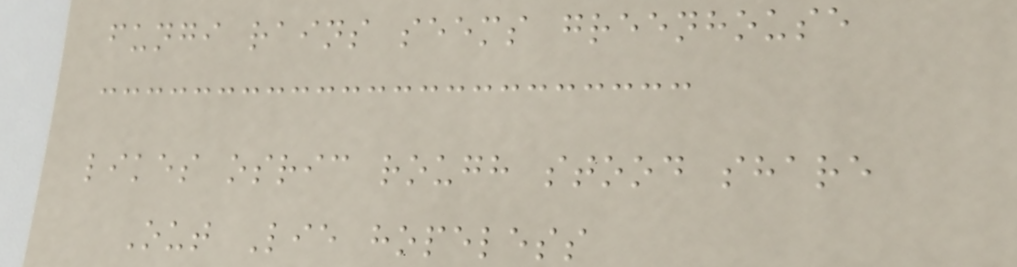fungi rains seems greenhouse
likes osric rough stood share
Out Lie hopeless
